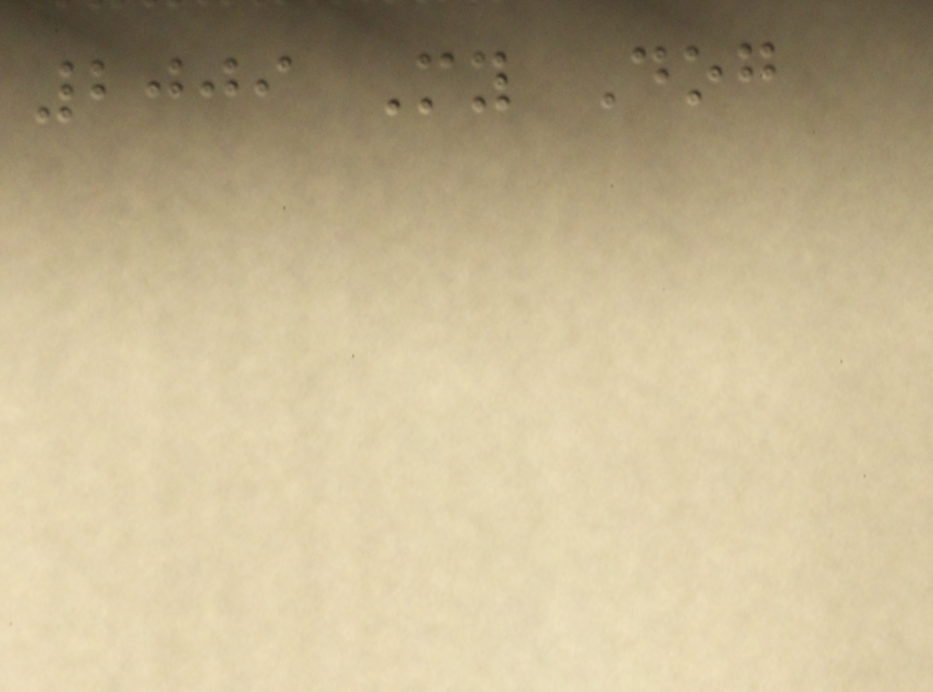2009 My Dog
